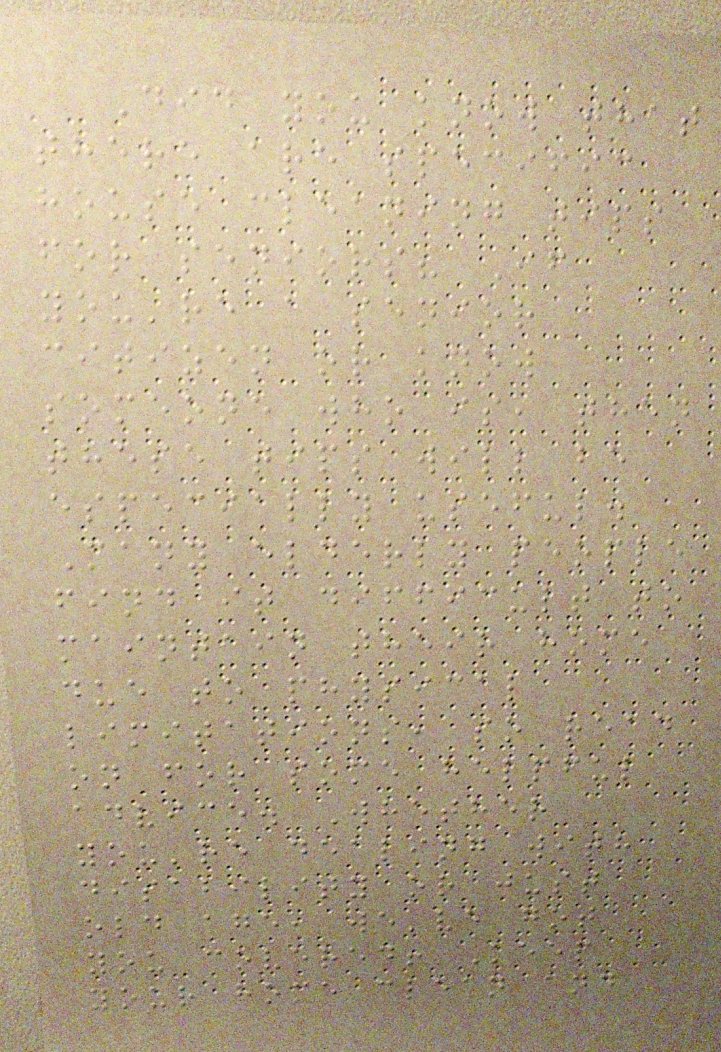Did you know that
there are specific
house cleaning tips
for seniors? If
you're a senior
citizen or know
someone who is, then
these tips will be
especially useful.
Many elderly people
find it difficult to
maintain their home
due to physical
limitations, so read
on for some helpful
advice. Whether
you're dealing with
disability or just
old age, we've got
you covered! Keep
your home clean and
